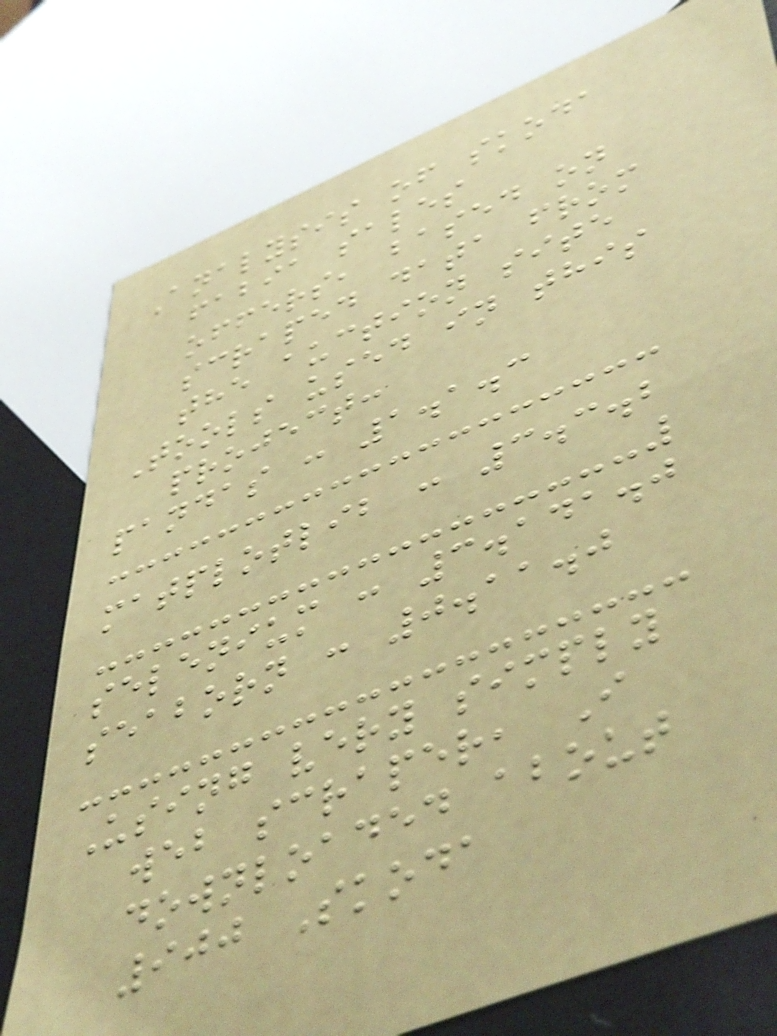Analysis of skoda
fabia sales
offers, based on
scraped data from
the auction site
Tools used in this
project:
pandas : 1.1.3
matplotlib : 3.3.2
selenium : 3.141.0
seaborn : 0.11.0
Using very simply
web scraper, I
downloaded about
900 Skoda
